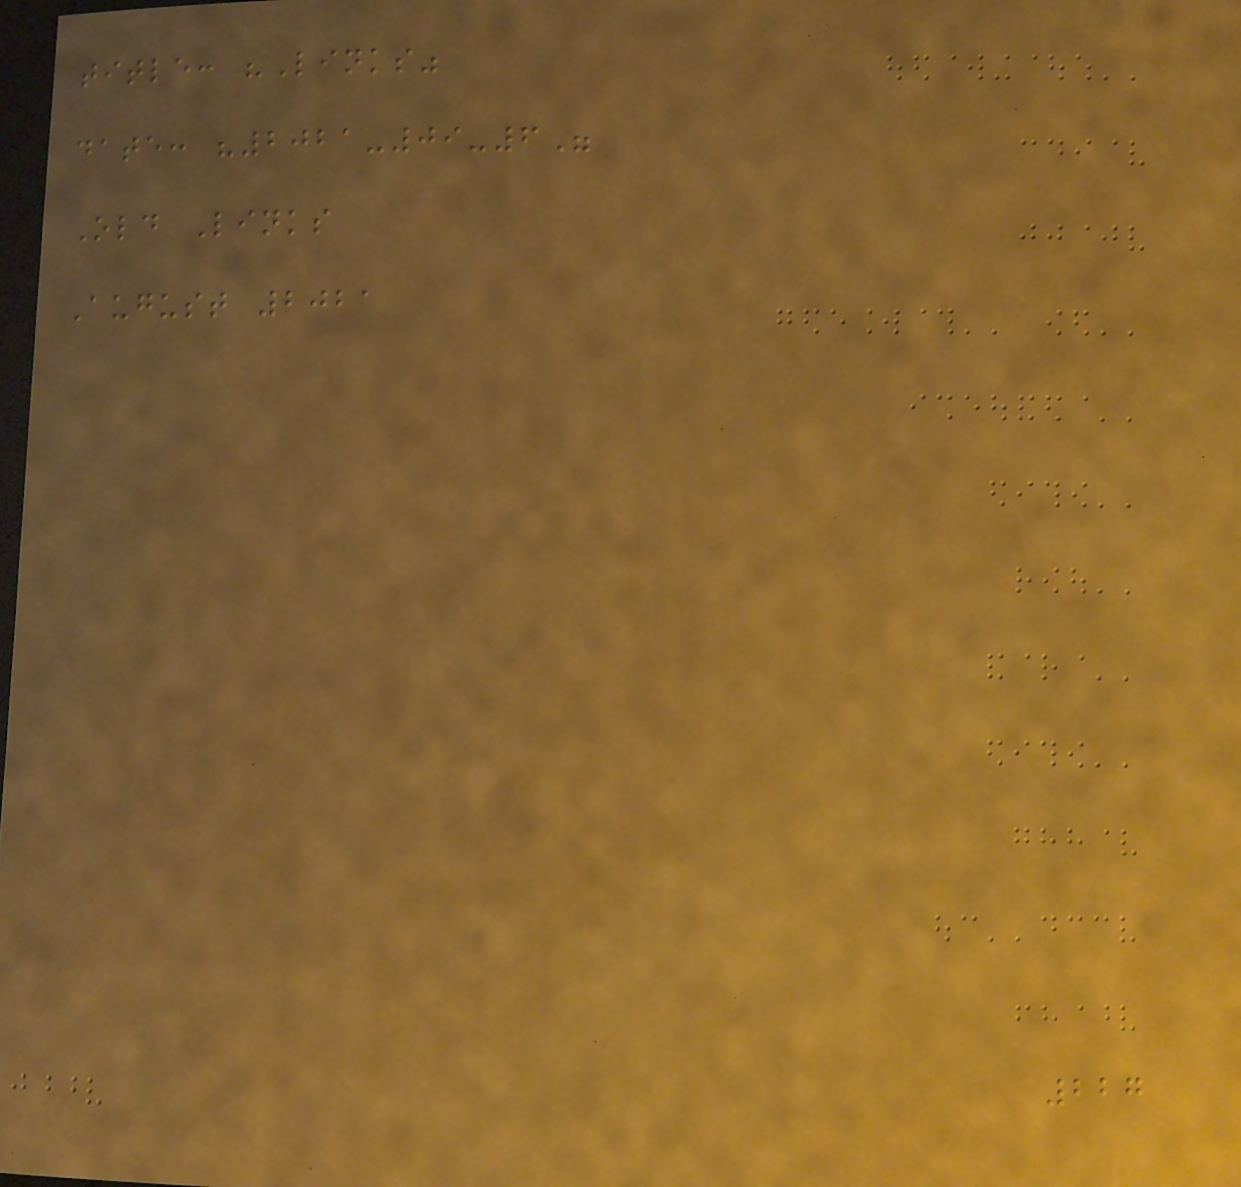title: "Links"
date: "2021-09-6"
Old Links
August 2021
227
